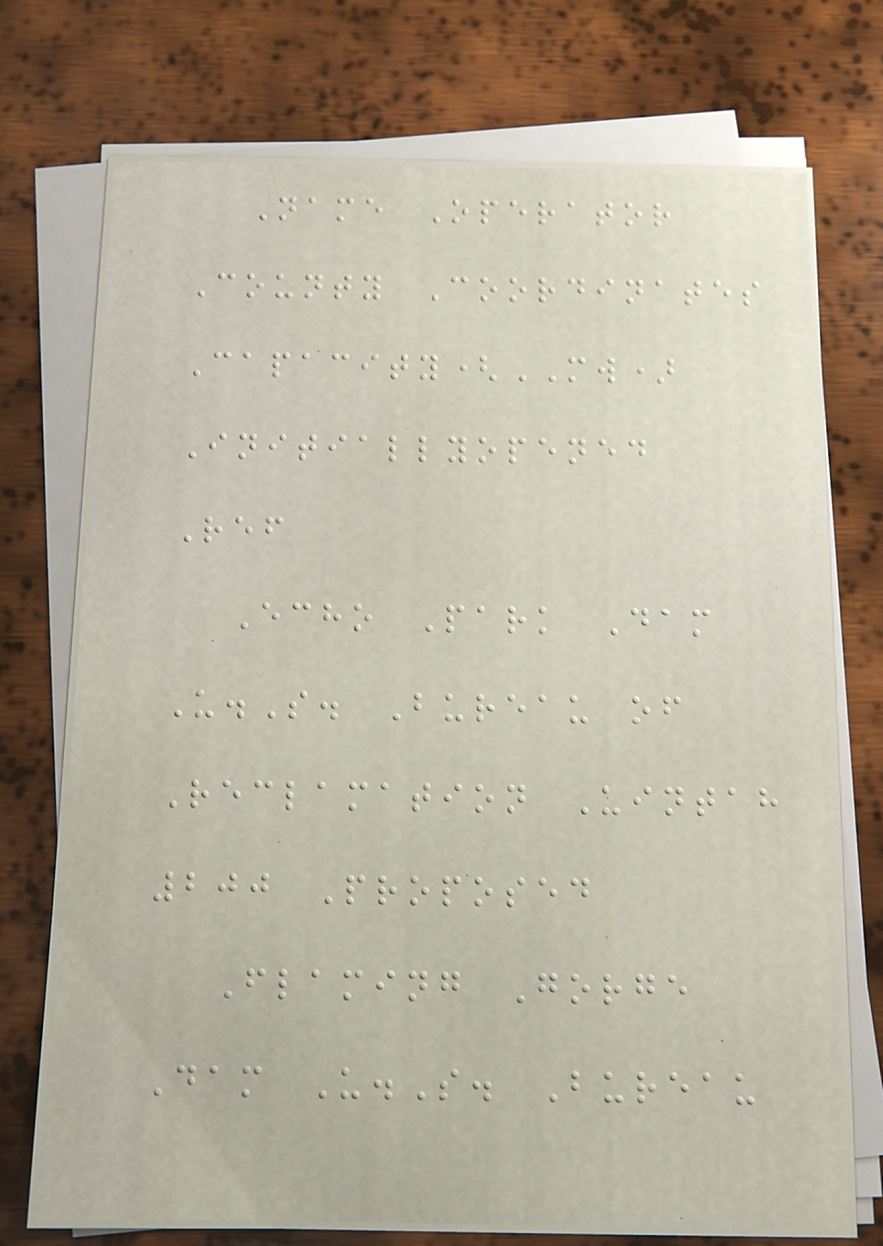Name Operator
County Coordinates
Capacity(MW)
Initiallyopened
Ref
Echo Park Dam
U.S. Bureau of
Reclamation Uintah
200 Proposed
Flaming Gorge
Dam U.S. Bureau
